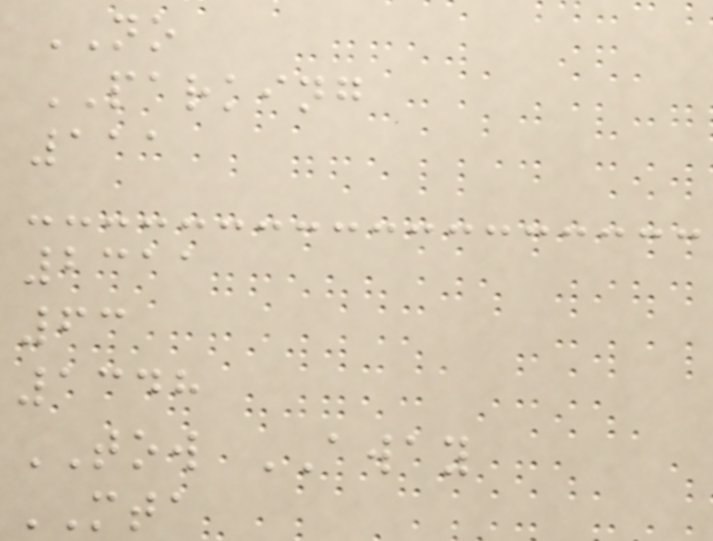NO
PARKING
111
2311
63
1348
TOW AWAY
MTA
